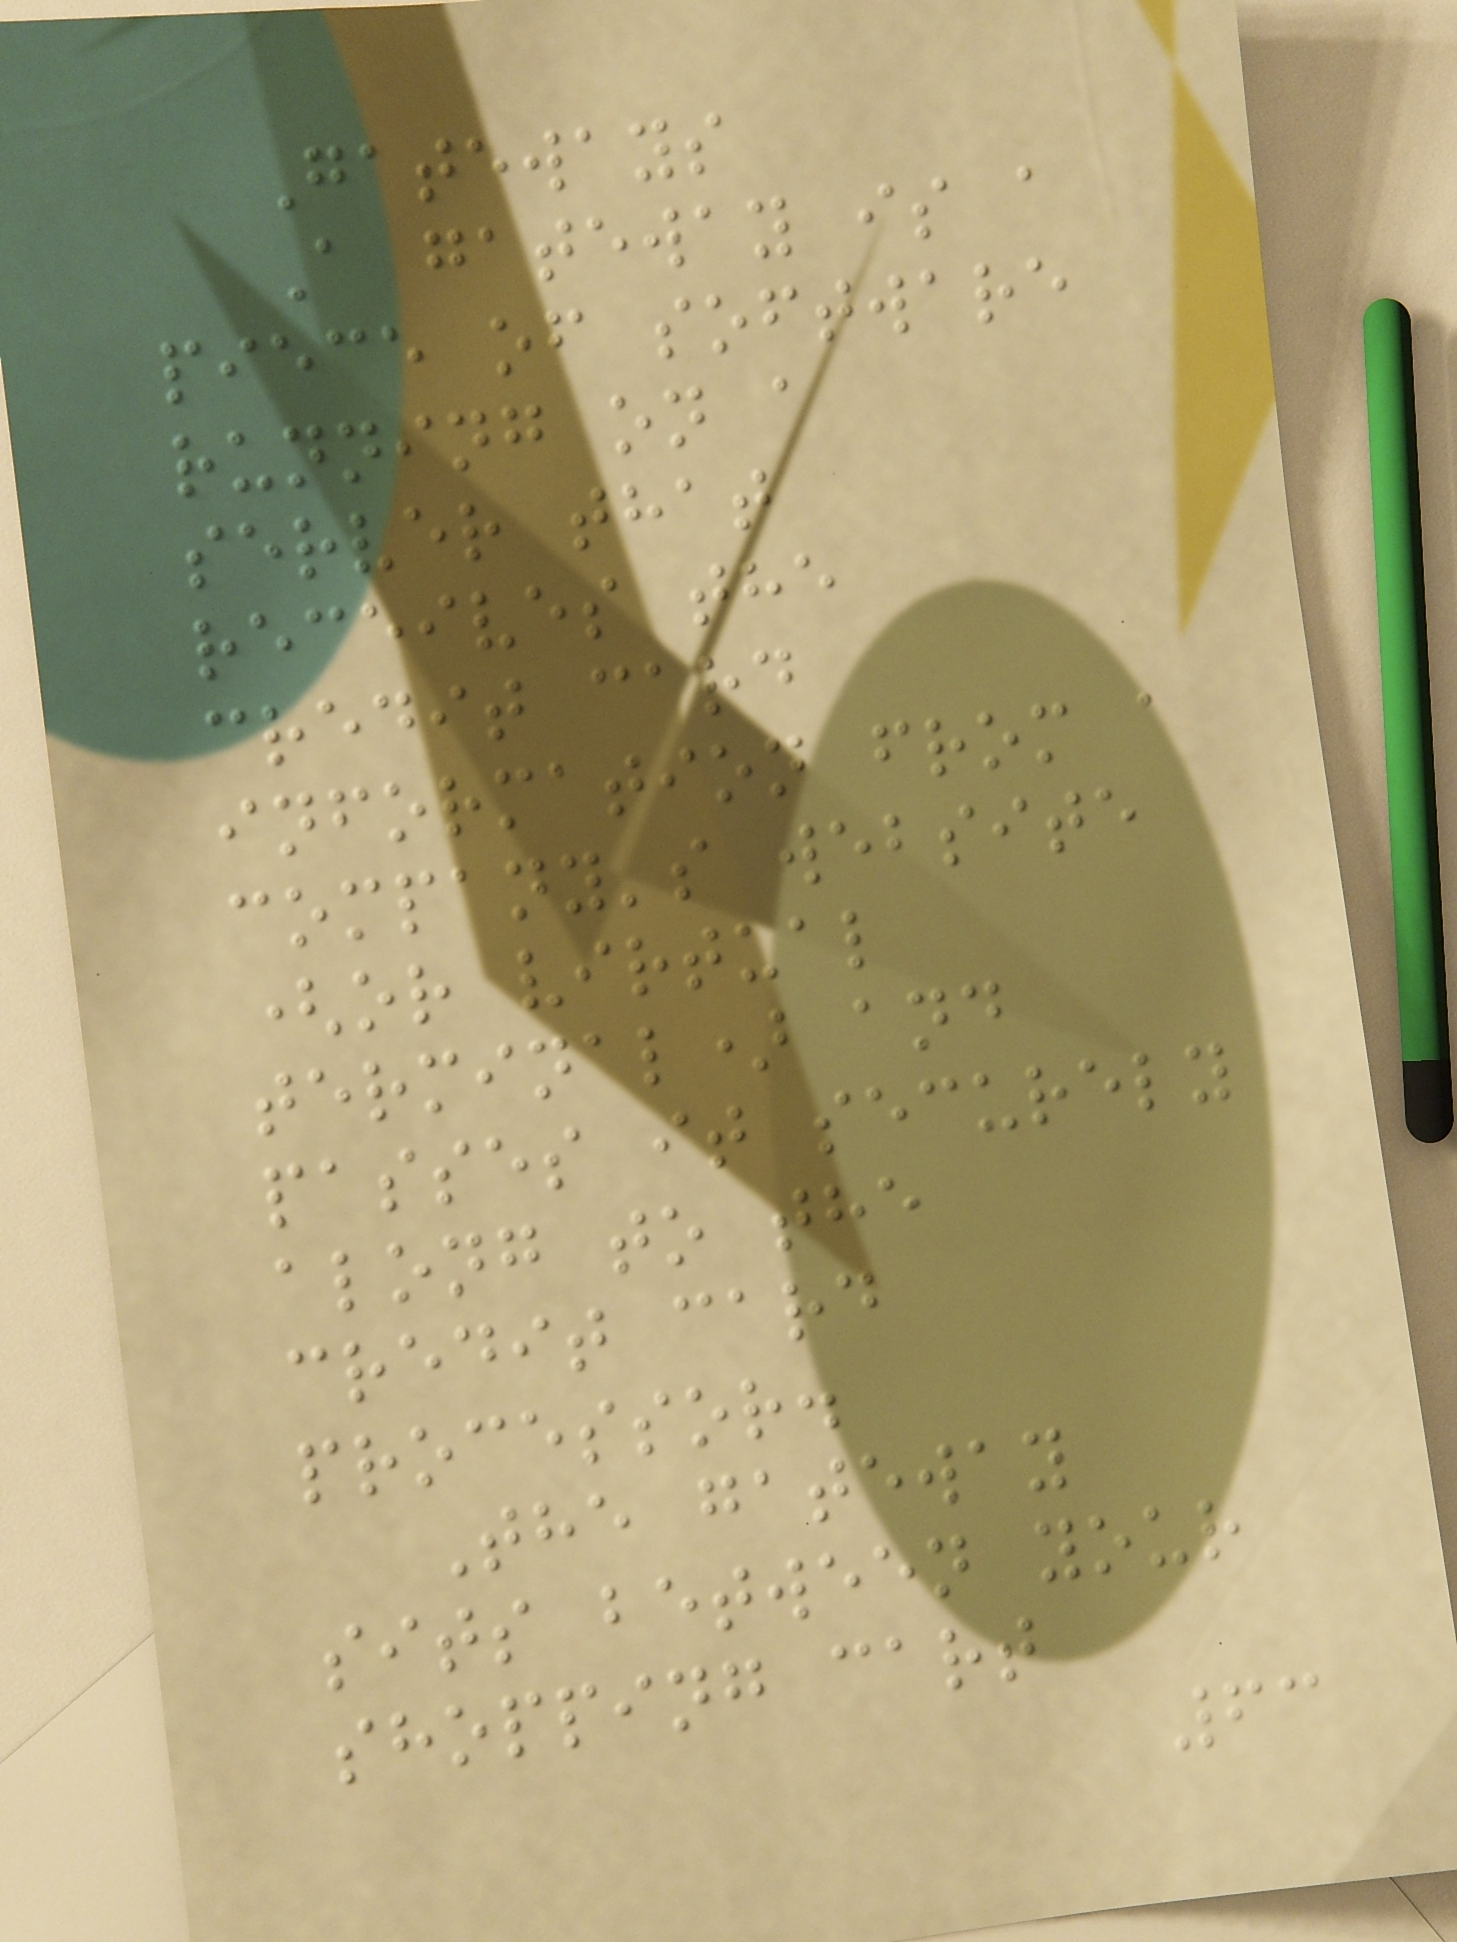Gateways
A gateway is a
piece of software
running on a
server that
receives the
credit card
information from a
company's website
(or virtual
terminal) and
passes it securely
along to the
credit card
processor.
The gateway
sits between your
shopping cart
63
